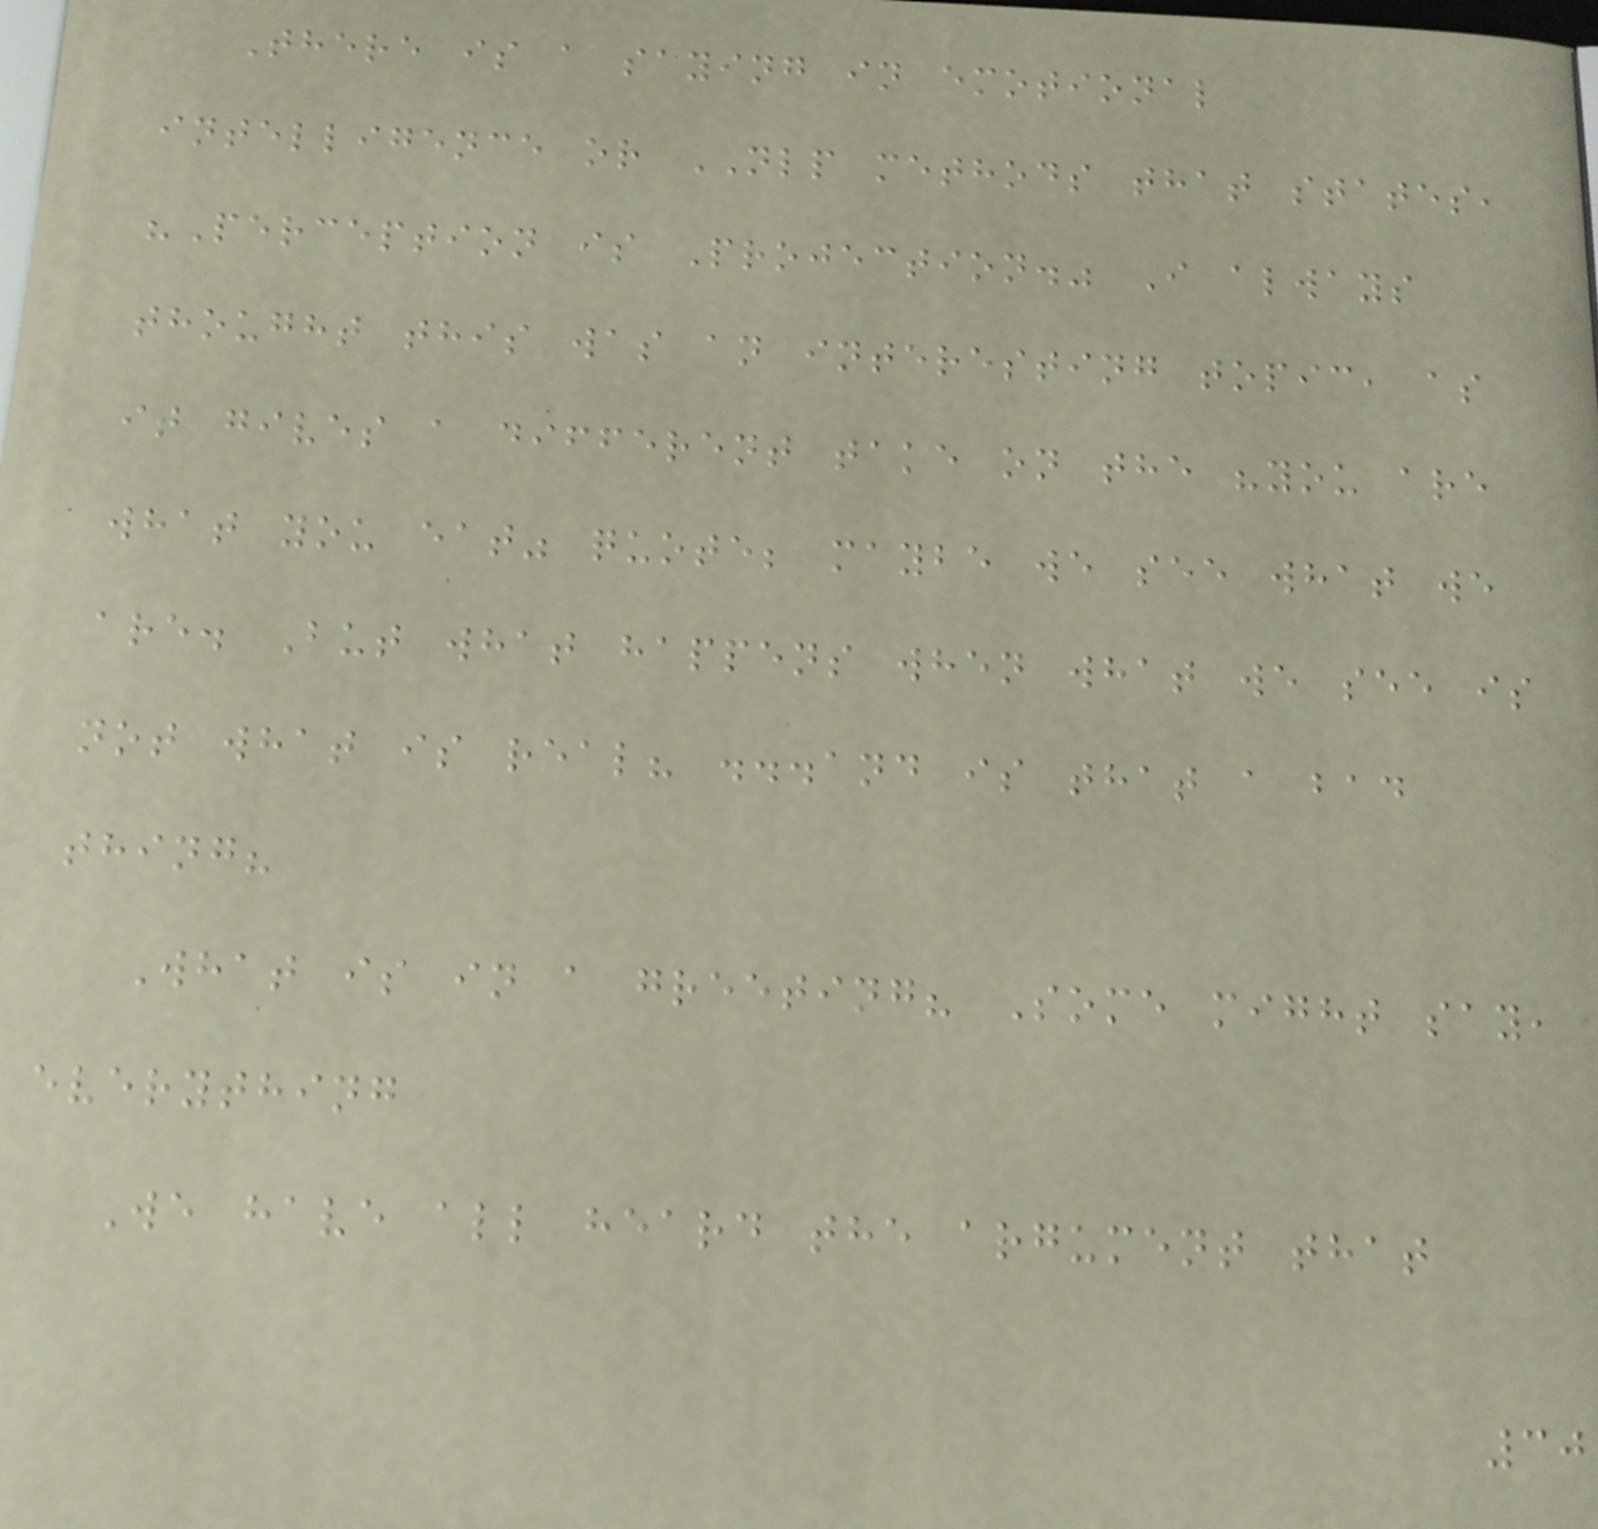There is a saying in emotional
intelligence or NLP methods that states,
"Perception is Projection." I always
thought this was an interesting topic, as
it gives a different take on the "you are
what you eat" quote; maybe we see what we
are. But what happens when what we see is
not what is real? ...and is that a bad
thing?
What is in a greeting? Some might say,
everything
We have all heard the argument that
30
